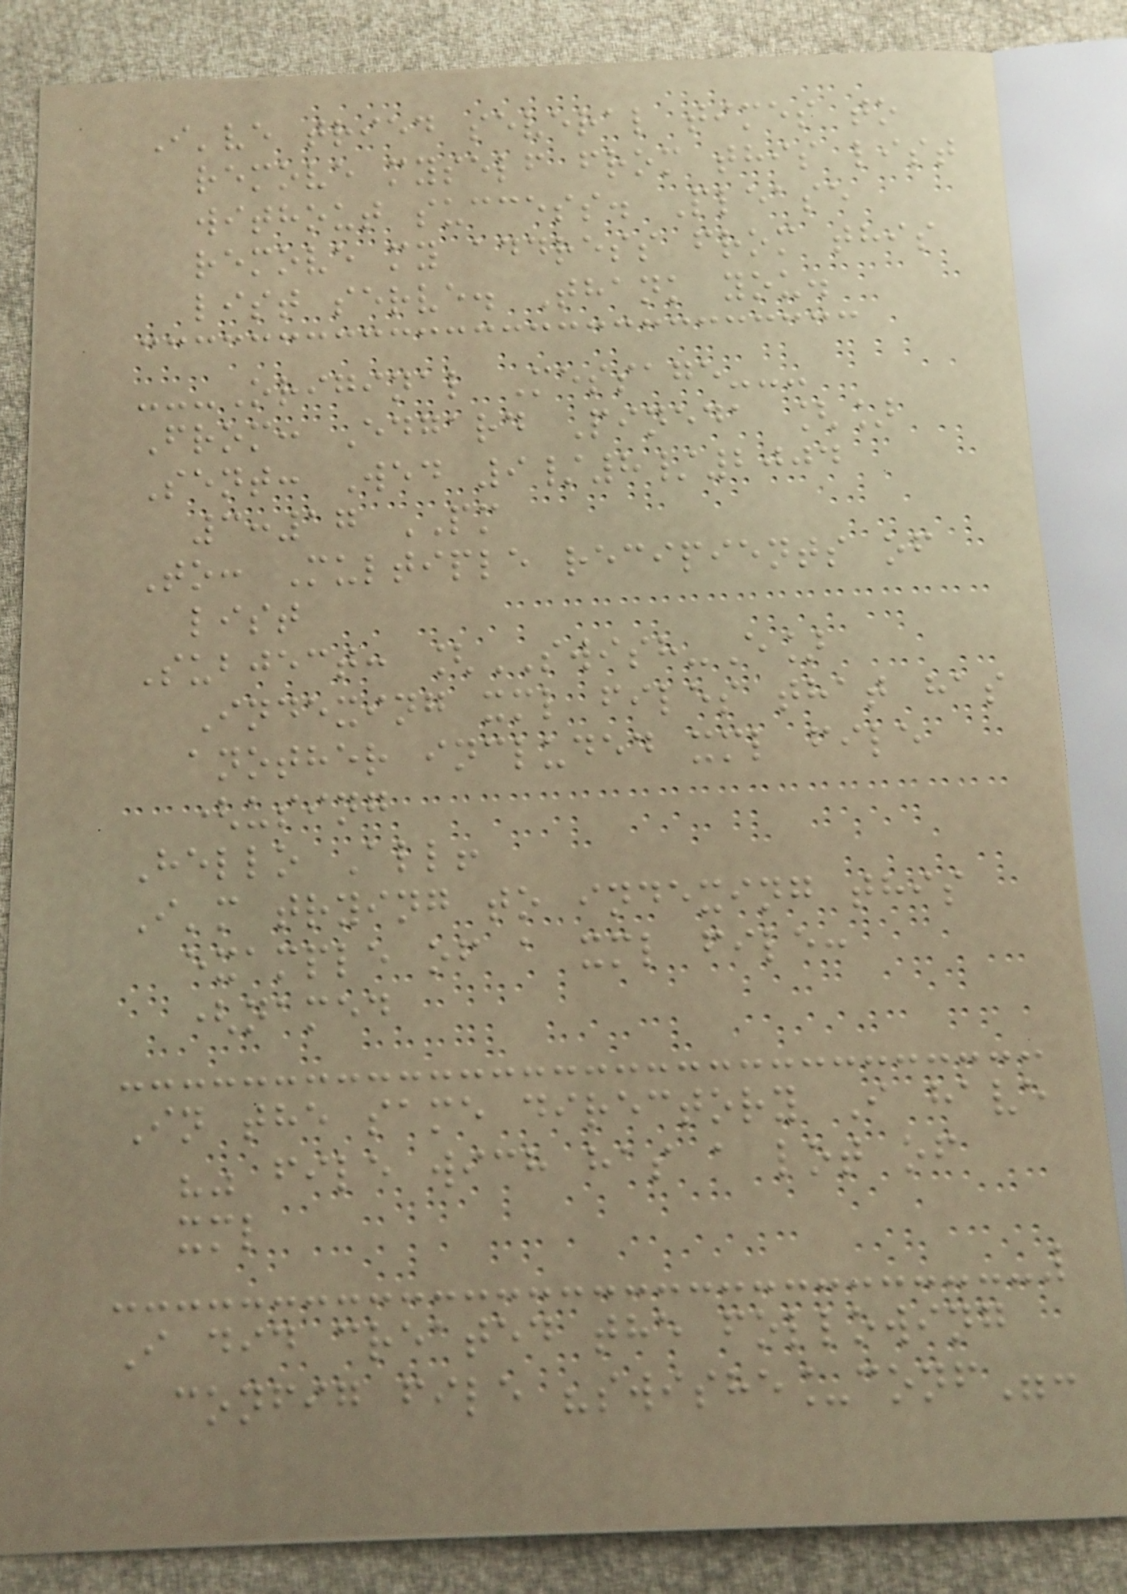I've tried several times to
remove myself from this list
without success. Please
remove my address from this
list serve. Thank you.
---Original Message---
From: Edgard Pineda []
Sent: Wed 9/8/2004
3:17 PM
To: Multiple recipients of
list
Subject: [SWISH-E]
Indexing xml files that has
another included xml file
(using
Hello All!
I'm trying to indexing this
example of a xml file:
(named
In the same directory I have
"" file wich has a lot of
xml
I did created the following
config file "swishe_conf":
